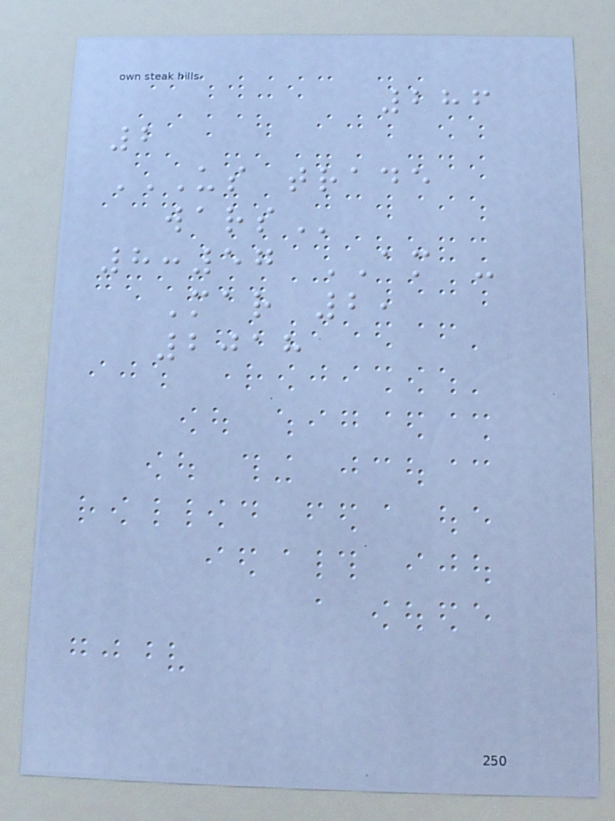286
2
US TRADE
WARS
8:57 AM -
Mar 2,
2018
